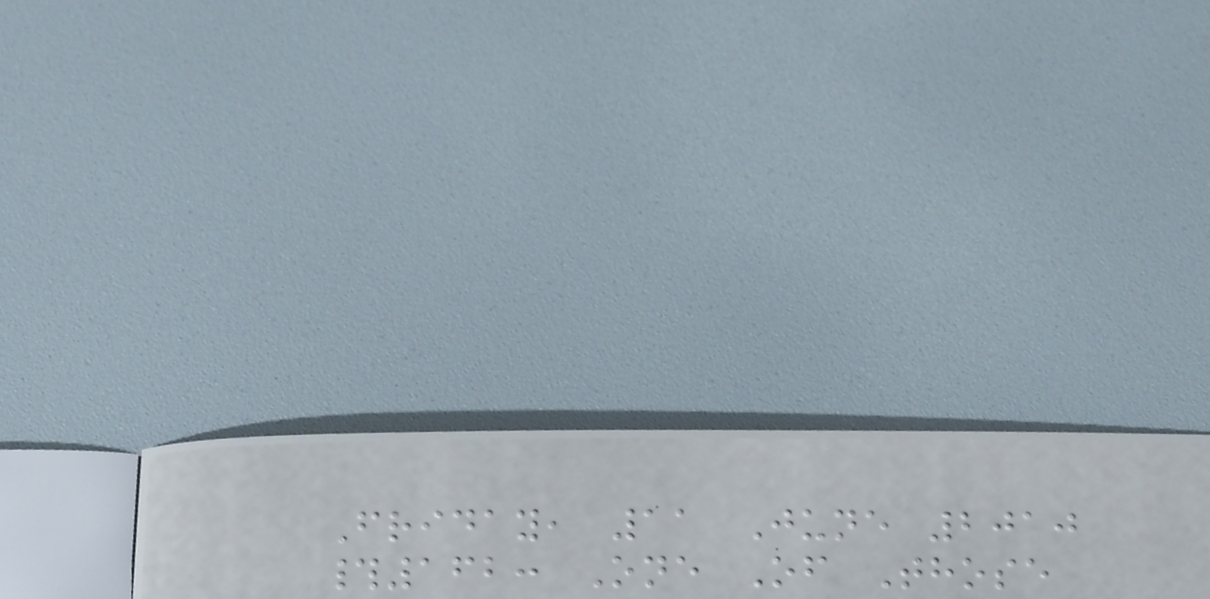Friday, 11 June 2010
#162: One Of Those
